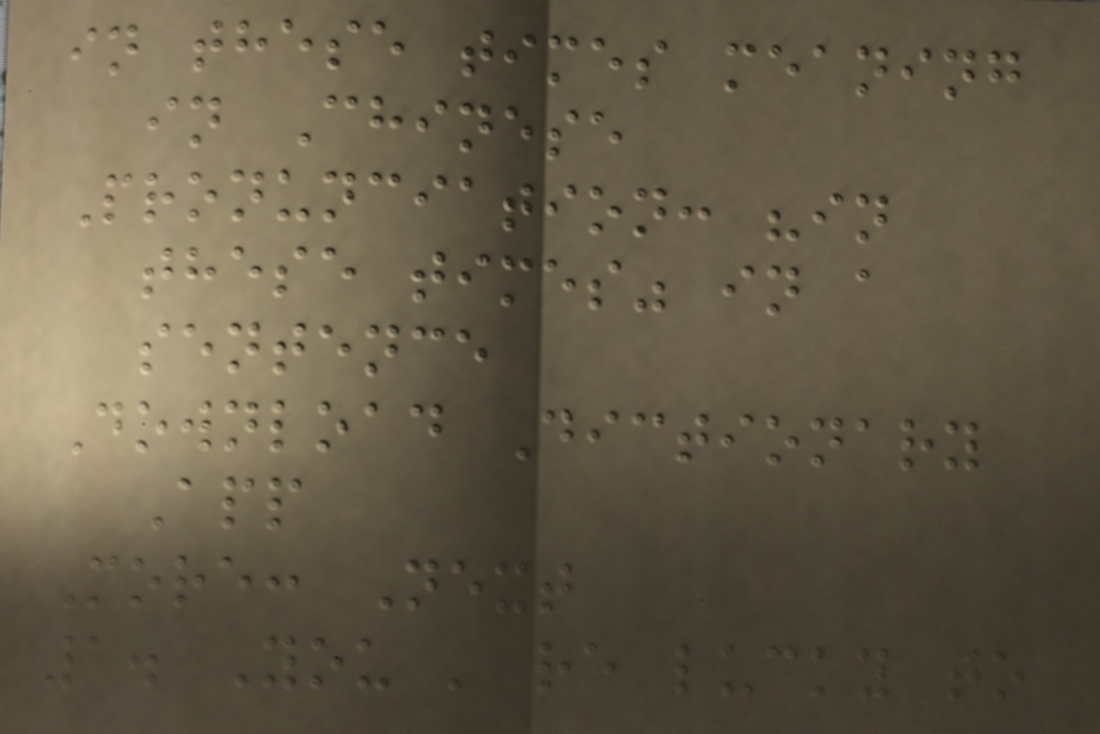in these times meaning
in Chinese
Pronunciation: "in
these times" in a
sentence
Download Dictionary
App
More: Next
1. You ' re lucky to
